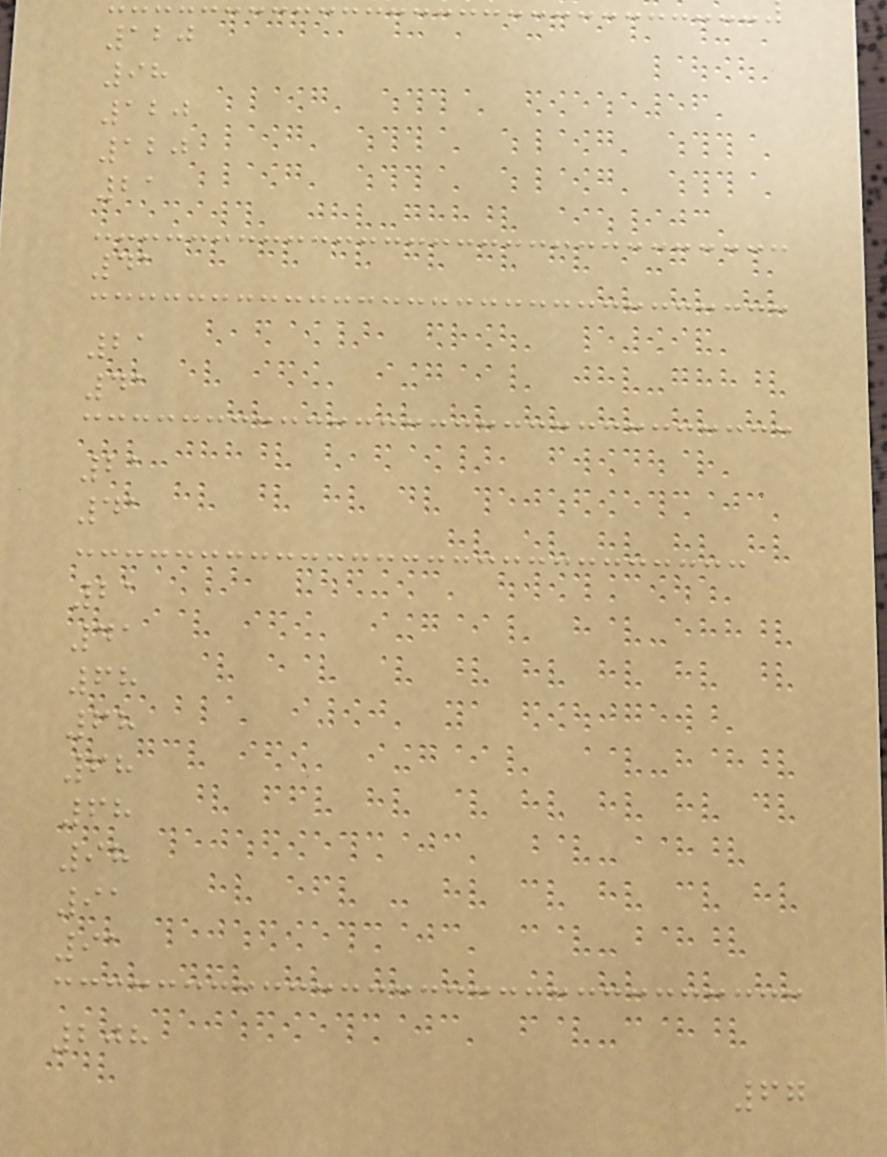120
98
120
120
21
41
21
41
21
41
21
41
68
68
68
68
98
91
91
208
67
